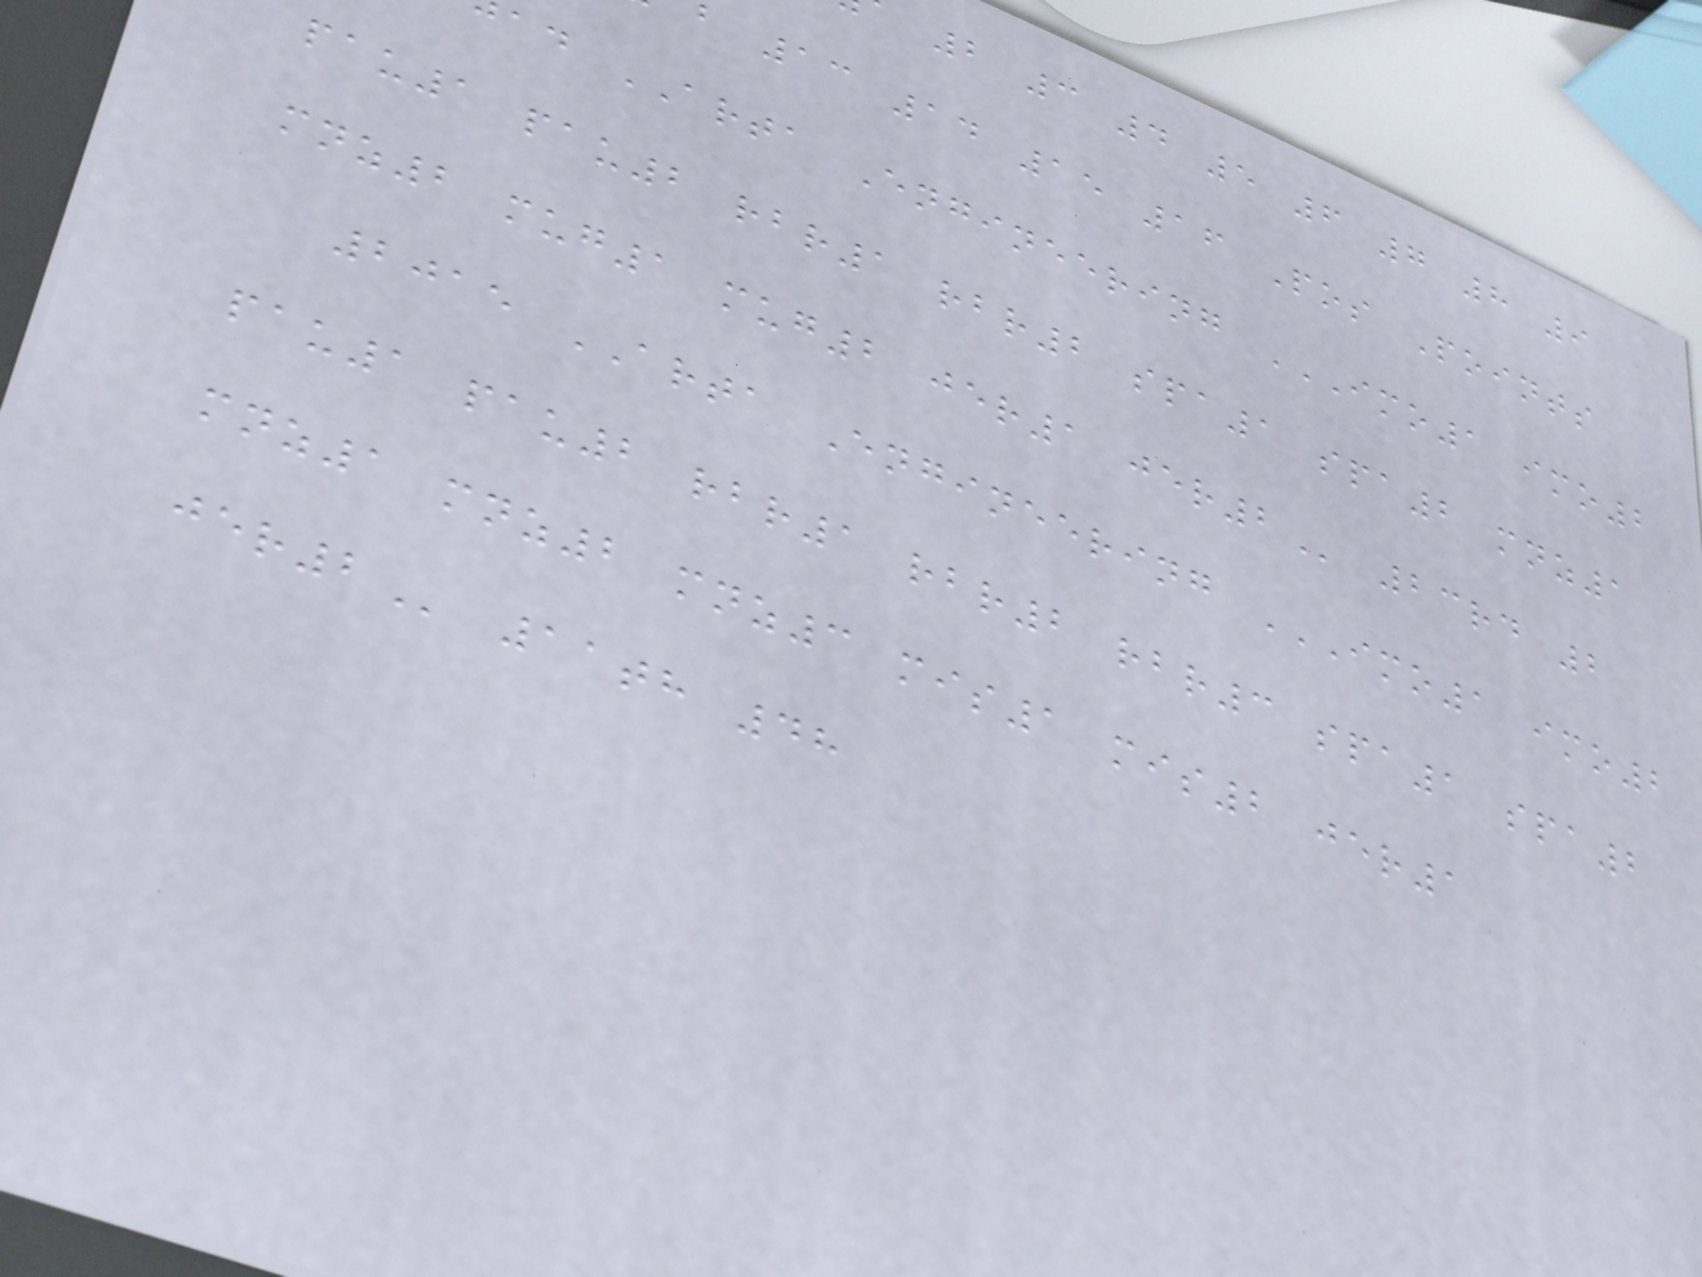2 3 4 5 6 7 8 9
b 13 14 15 16 Pos Points
pau1 pau2 rbr1 rbr2 spa1 spa2 mnz1
mnz2 mug1 mug2 jer1
2015 ARTA Engineering IMO1 IMO2
pau1 pau2 rbr1 rbr2 rbr3 spa1 spa2
mnz1 mnz2 mnz3 mis1 mis2 jer1
11th 48
